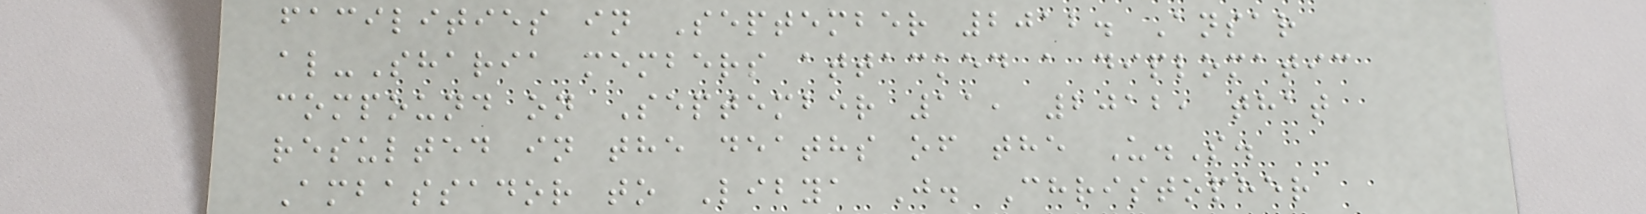facilities in September 2012. Ansar
al-Sharia members attacked a diplomatic
compound on September 11, 2012, that
resulted in the deaths of the U.S.
Ambassador to Libya J. Christopher
